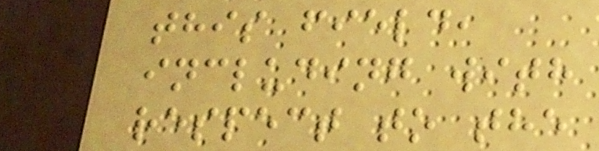this field,
including with
respect to the
